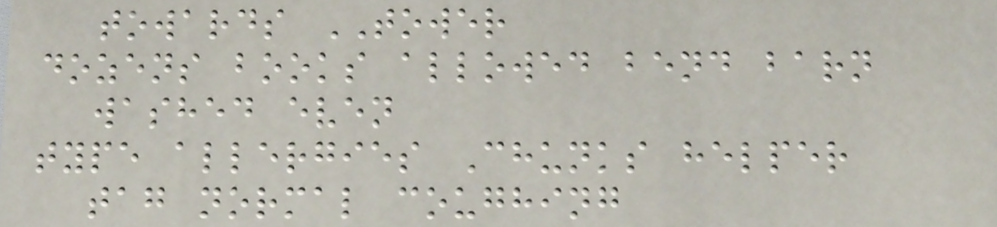towards TOWER
dozens books allowed bend barn
washed even
type allergies Chunks helper
tag normal coughing
